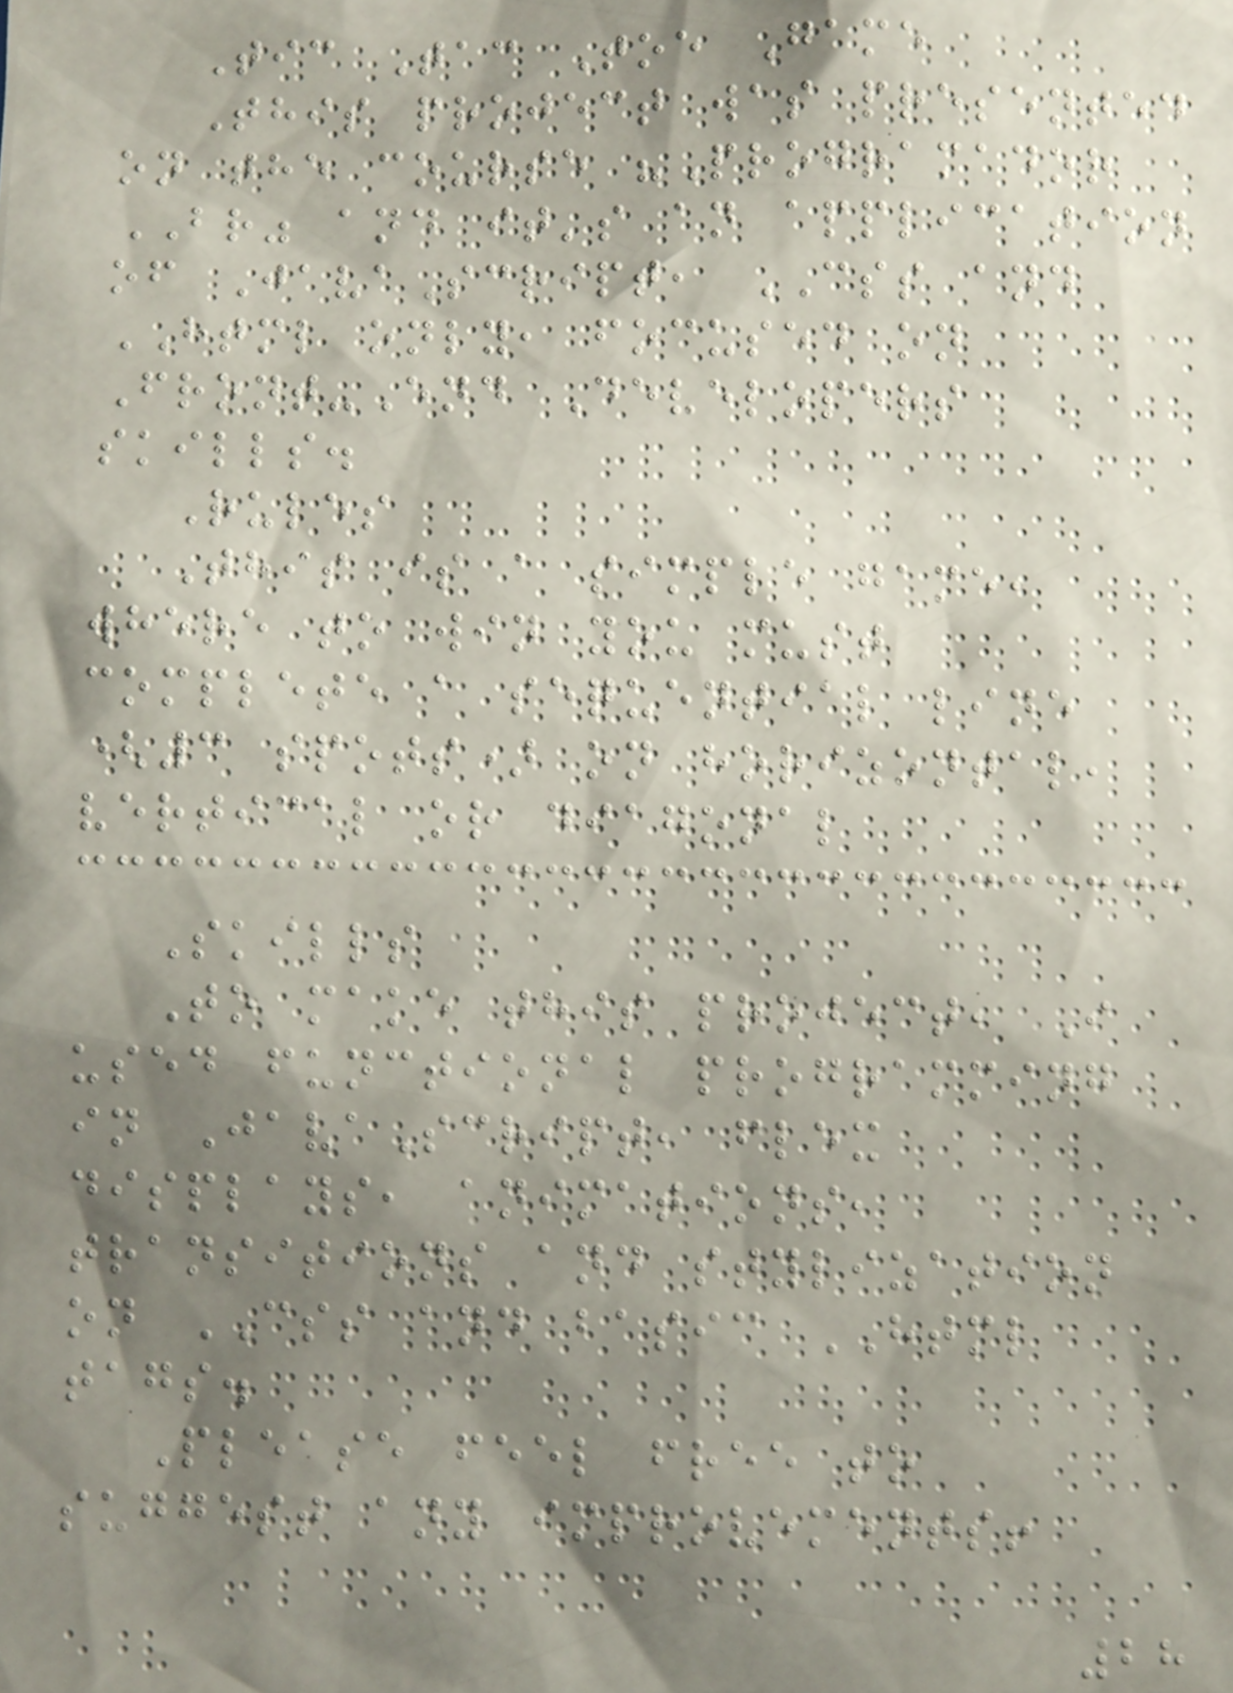Tic Tac Toe Game
This project was presented
on the course "Programador
BR" and it's an application
of JavaScript, CSS and
HTML only, focused on
Front-End Developers
skills.
Rules
This is a simple game,
where to win you must
complete a sequential line
(3 spots) on horizontal,
vertical or diagonal
Skills
To make this project, I
used functional programming
in JavaScript, flex
displays, animations,
transitions and stylization
on CSS and basic HTML
tags.
Please feel free to
suggest any improvements!
28
